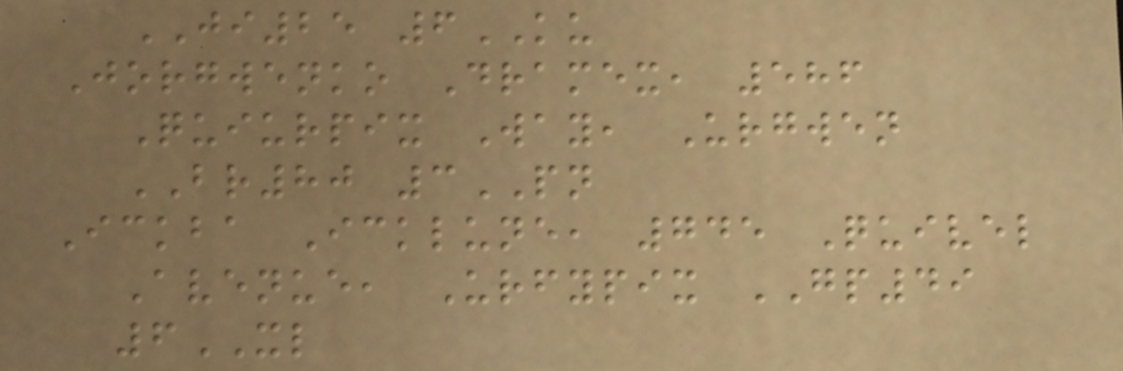JI25 6KU
Jorgwenko Dramex, 586
Quiurpix Way, Urgwen
BR80 3PN
Ickba Icklune, 745 Quivel
Avenue, Urfypix GP49
6XL
